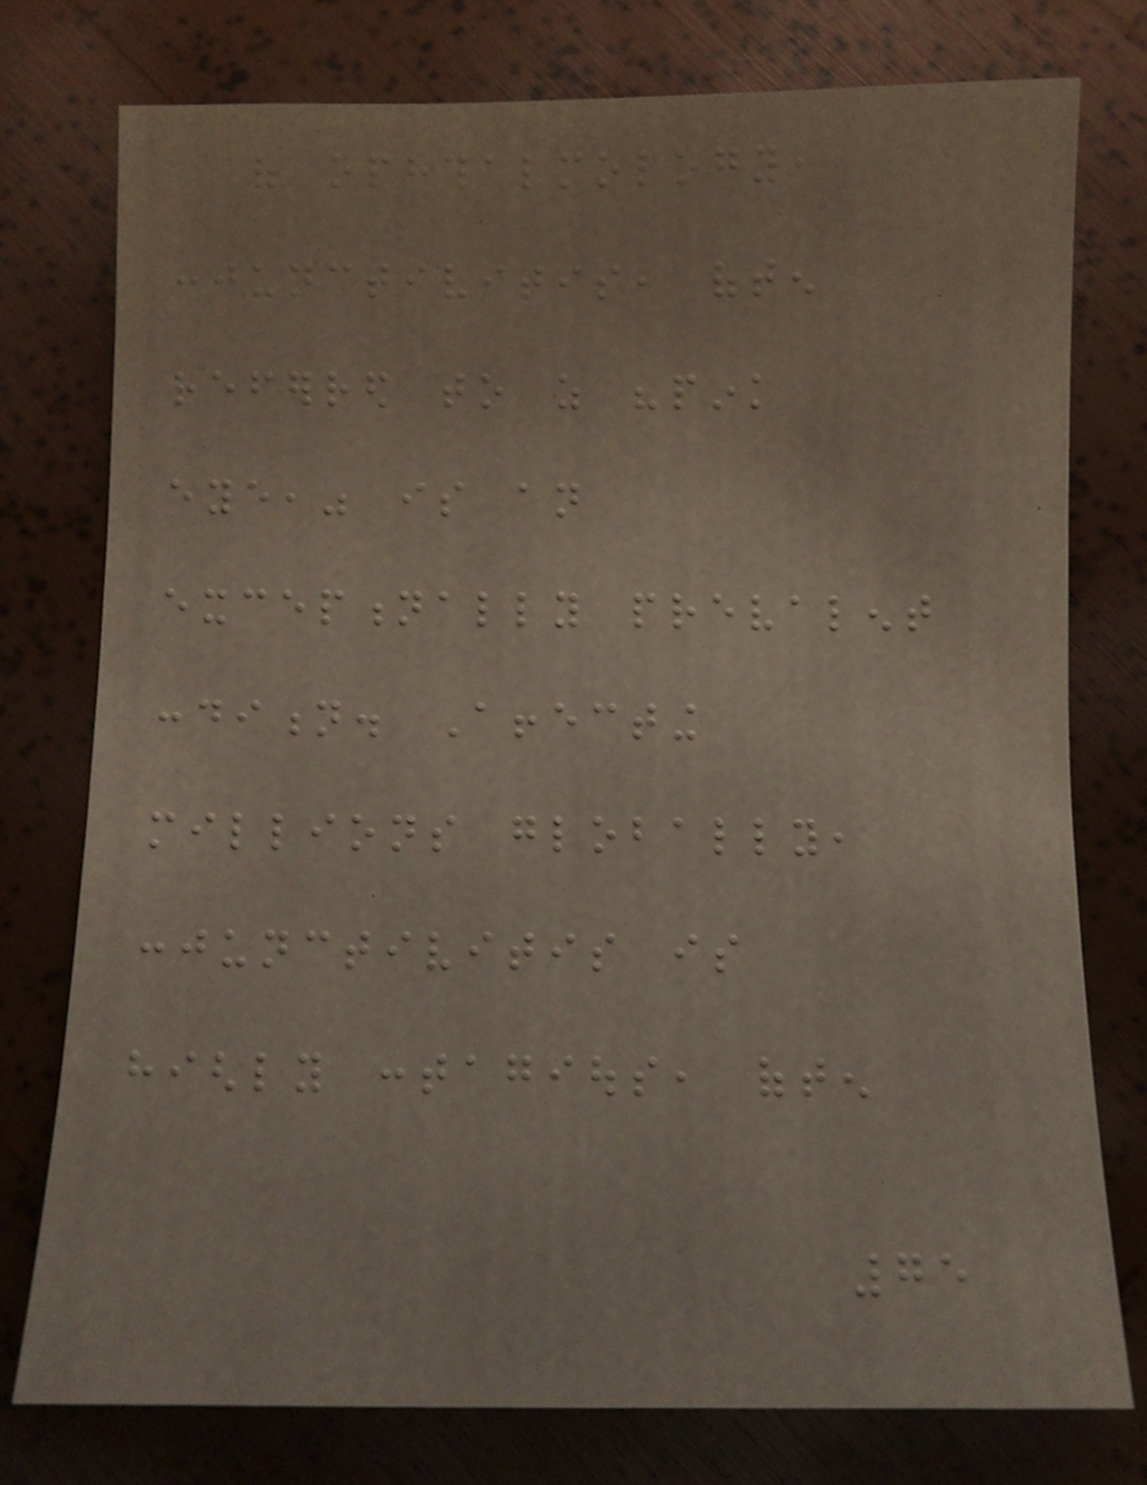of ophthalmology,
conjunctivitis, often
referred to as "pink
eye," is an
exceptionally prevalent
condition. Affecting
millions globally,
conjunctivitis is
highly contagious, often
75
